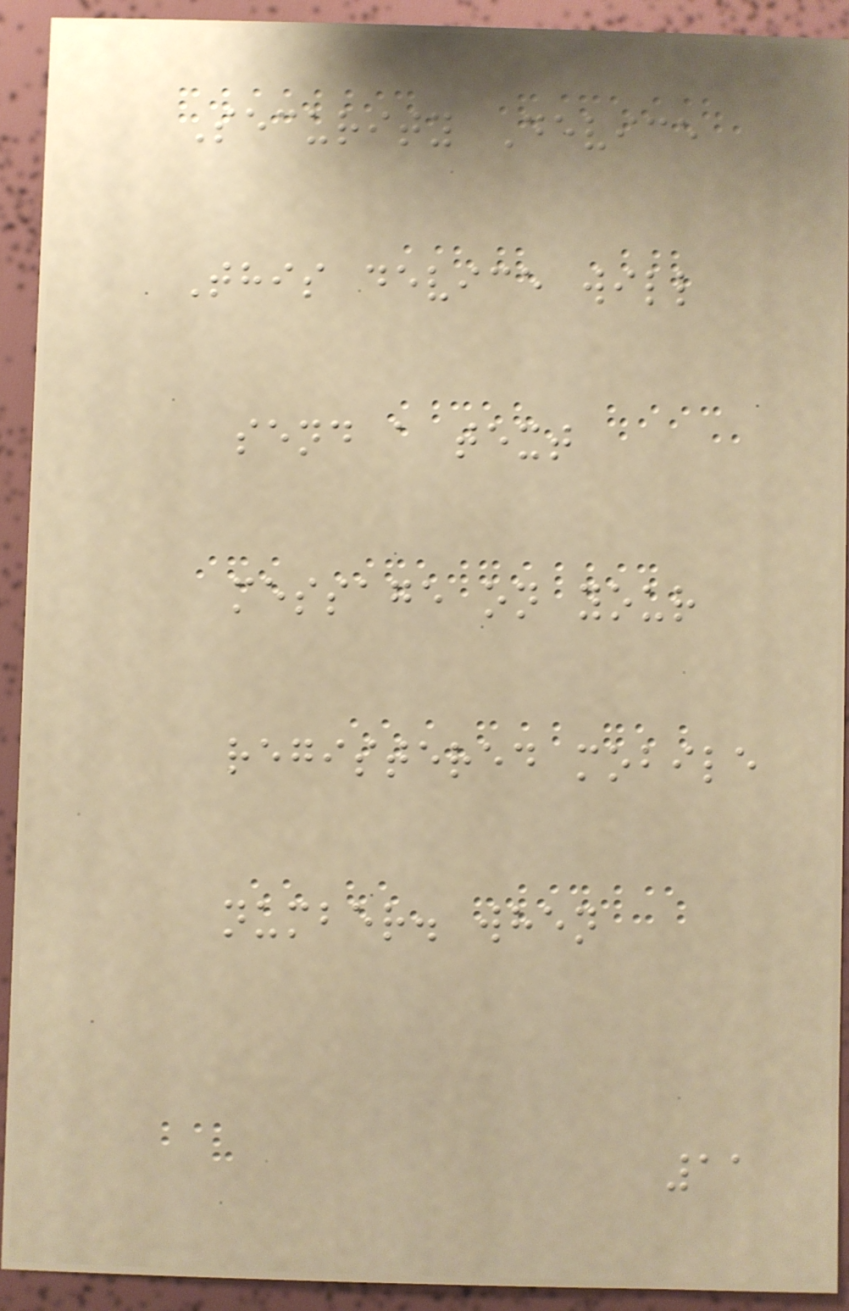Security Device
This device will
send a text
message on your
registered mobile
number. when
11
